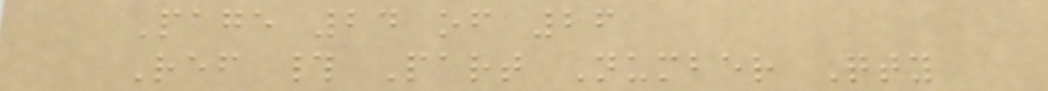Page 24 of 26
Ref # Part Number Qty
